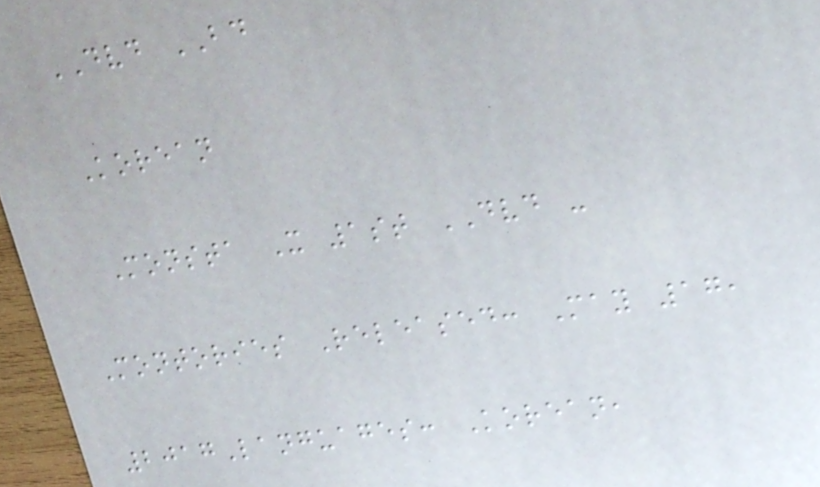DVD BD
Korean
Monsta X 1st DVD -
Montories Released: May 17,
2017Languages: Korean,
